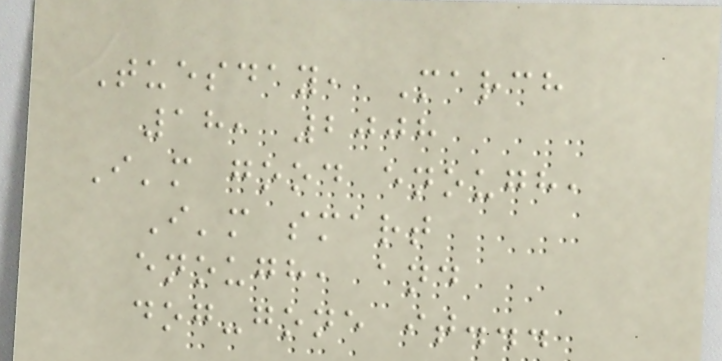Tuesday, March
18, 2008
I'm good enough,
I'm smart
enough, and
dog-gone it...
